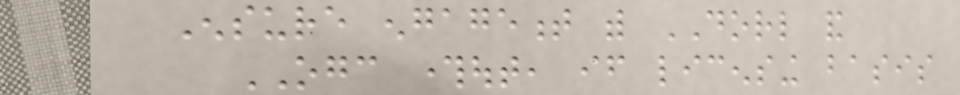Ensure engagement with DORL and
OGC throughout, if licensing basis
